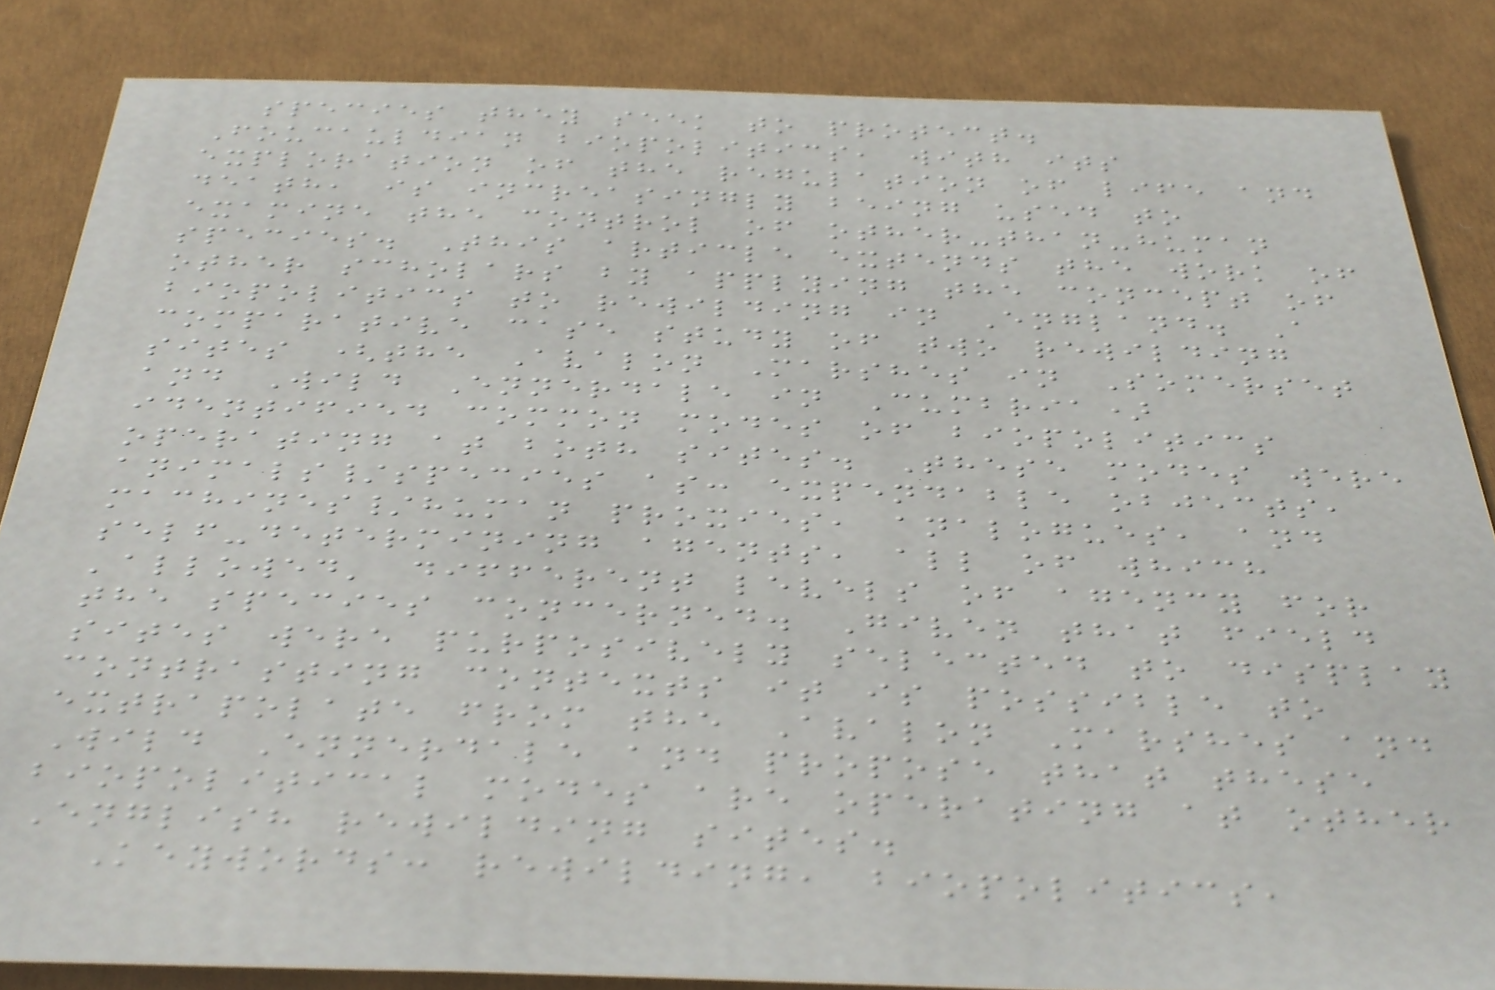species they seek to protect.
Foucauldian biopolitics, with its
exploration of the regulation of life and
death, is increasingly being used to
examine the control of other-than-human
species. This article extends the work of
other scholars by applying the concept of
biopolitics to rewilding in England. A
comparative case study of two rewilding
sites (the Avalon Marshes in Somerset
and Wild Ennerdale in Cumbria)
identified common modes of biopolitics
operating at both sites. These modes were
animals/species as: expendable objects,
machines/human proxies, analogues, and
self-determining agents, all of which
'allowed' different levels of agency for
the species concerned. Given that field
sites were purposively selected to display
contrasting contexts it is possible to
extrapolate from the Avalon Marshes and
Wild Ennerdale and propose that these
biopolitical modes are operating at other
English rewilding sites.
Keywords: rewilding, biopolitics,
